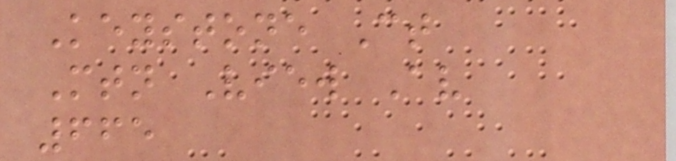Keystone Ct
Mtn View Av
665
